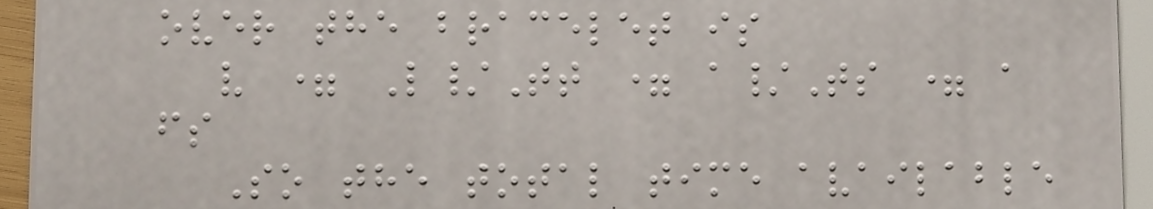over the bracelet is
v = L/Tt = a/Ts = a
fs
So the total time available
